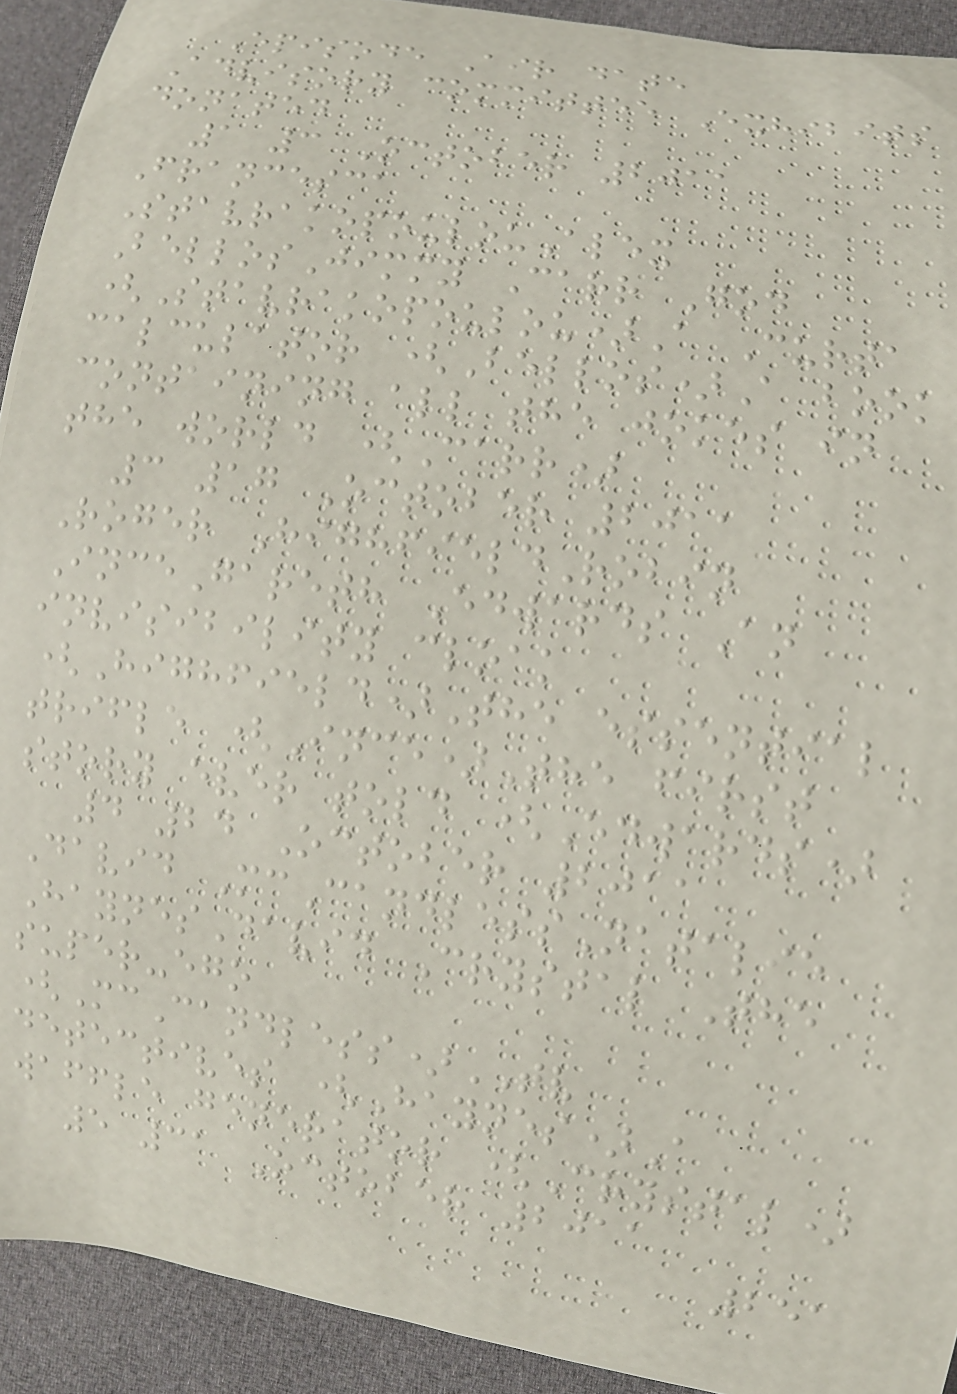Episode Air date
Advisory committee Exhibits
donated
1 3 October 2011
Francesca
StavrakopoulouAlex
BellosJimmy Carr God
(Stavrakopoulou)A Curta
calculator (Bellos)A book
containing all the jokes in
the world (Carr)
3 17 October 2011
Roger HighfieldRobin
InceGareth Edwards An
invisibility cloak
(Highfield)The essential
trifle (Ince)The first
story ever told (Edwards)
4 24 October 2011
David McCandlessNatalie
HaynesDavid Crystal The
super-ego
(McCandless)TV
detectives (Haynes)A
waffle generator (Crystal)
5 31 October 2011
251
